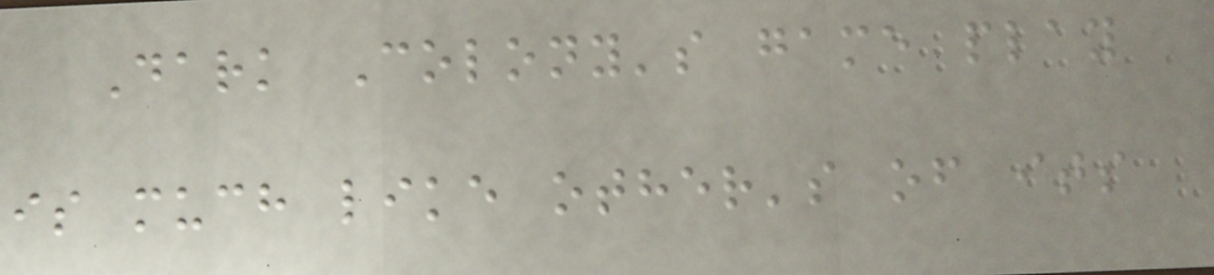Dark Colony's game play
is much like other's of its
